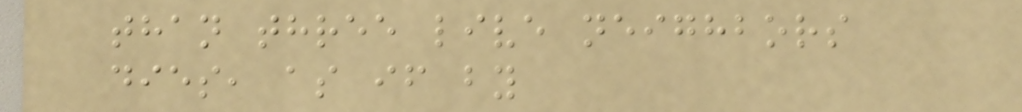than three live neighbors
dies, as if by
